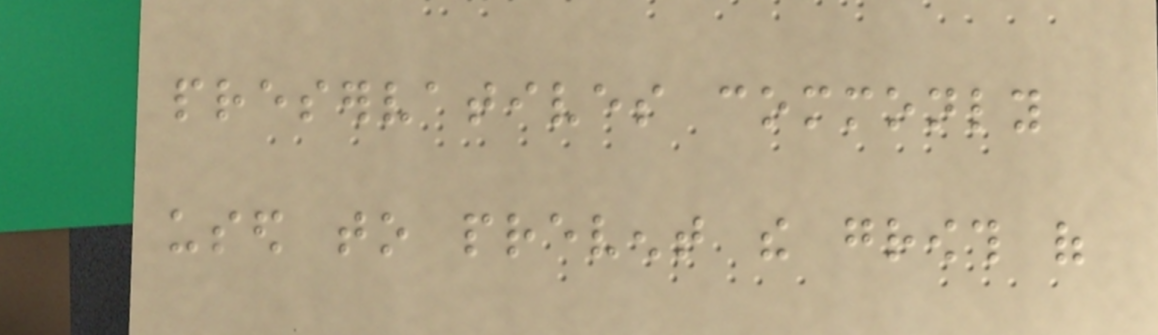preservatives commonly
used to prevent the growth of
